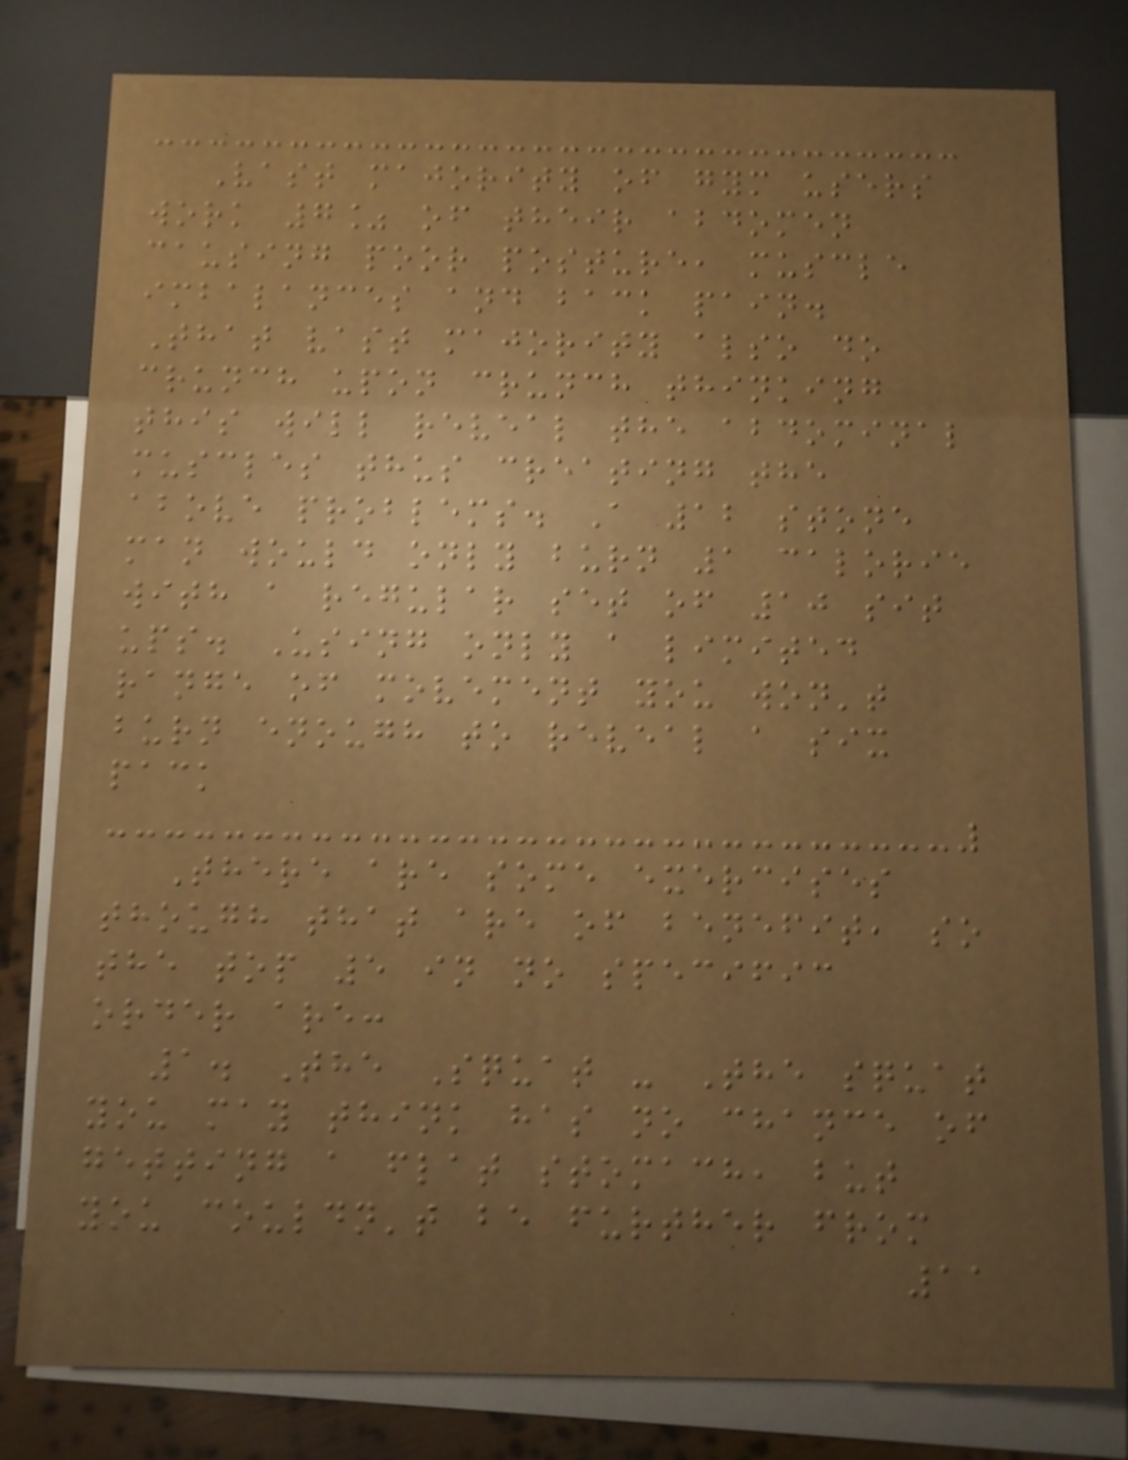Vast majority of gym users
work 7% of their abdomen
causing poor posture, muscle
imbalances and back pain.
That vast majority also do
crunch upon crunch thinking
this will reveal the abdominal
muscles thus creating the
above problems. A 12 stone
man would only burn 1 calorie
with a regular set of 10 sit
ups. Using only a limited
range of movement you won't
burn enough to reveal a six
pack
There are some exercises
though that are of benefit, so
the top 5 in no specific
order are:
1. The Squat - The squat
you may think has no chance of
getting a flat stomach, but
you couldn't be further from
11
